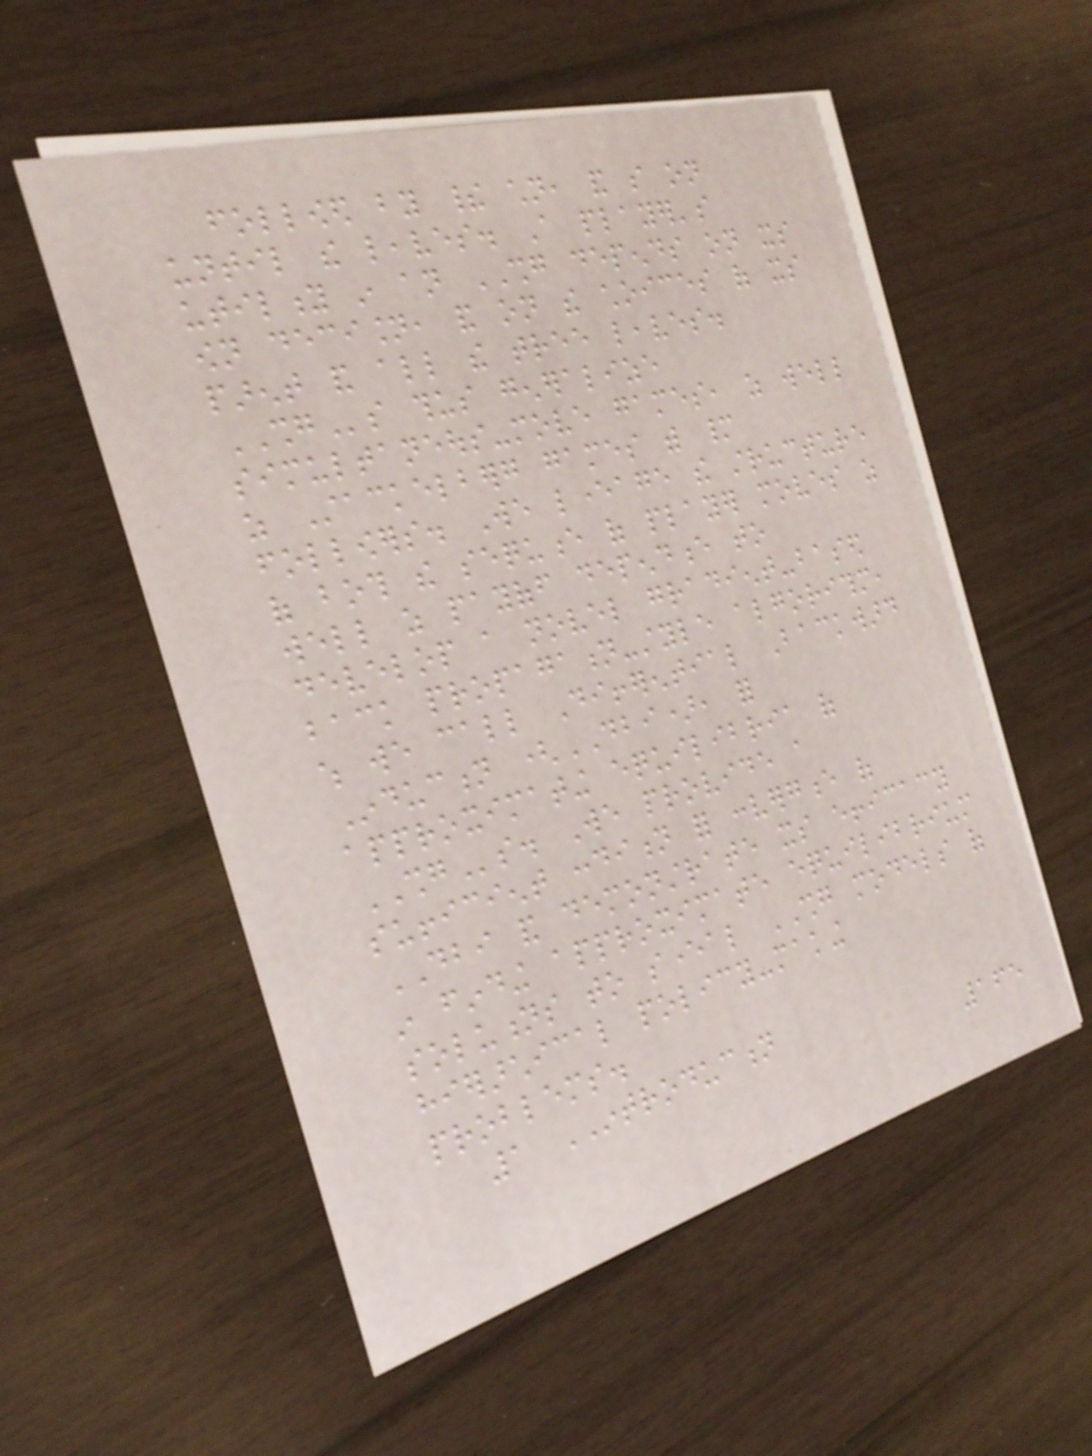followed by their children, and so on
until the leaves. A player's
utility in an SHG depends on its
own decision, and on the choices of its
parent and all the tree leaves.
SHGs thus generalize
simultaneous-move games, as well
as Stackelberg games with many
followers. We leverage the structure
of both the sequence of player moves as
well as payoff dependence to
develop a novel gradient-based
back propagation-style algorithm,
which we call Differential Backward
Induction (DBI), for
approximating equilibria of
SHGs. We provide a
sufficient condition for convergence of
DBI and demonstrate its efficacy
in finding approximate equilibrium
solutions to several SHG models of
hierarchical policy-making
problems.
1 INTRODUCTION
165
